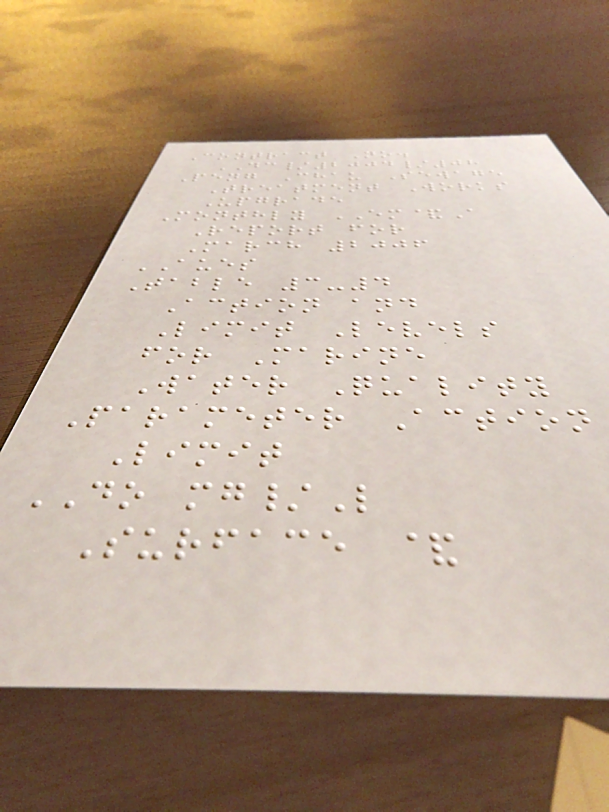Contract No.
DC/2004/08
Peng Chau Sewage
Treatment Works
Upgrade
Monthly EM&A
Report for
March 2006
AUES
Table 3-4
Action and
Limit Levels
for Marine
Water Quality
Parameter Action
Limit
DO mg/L
Surface &
